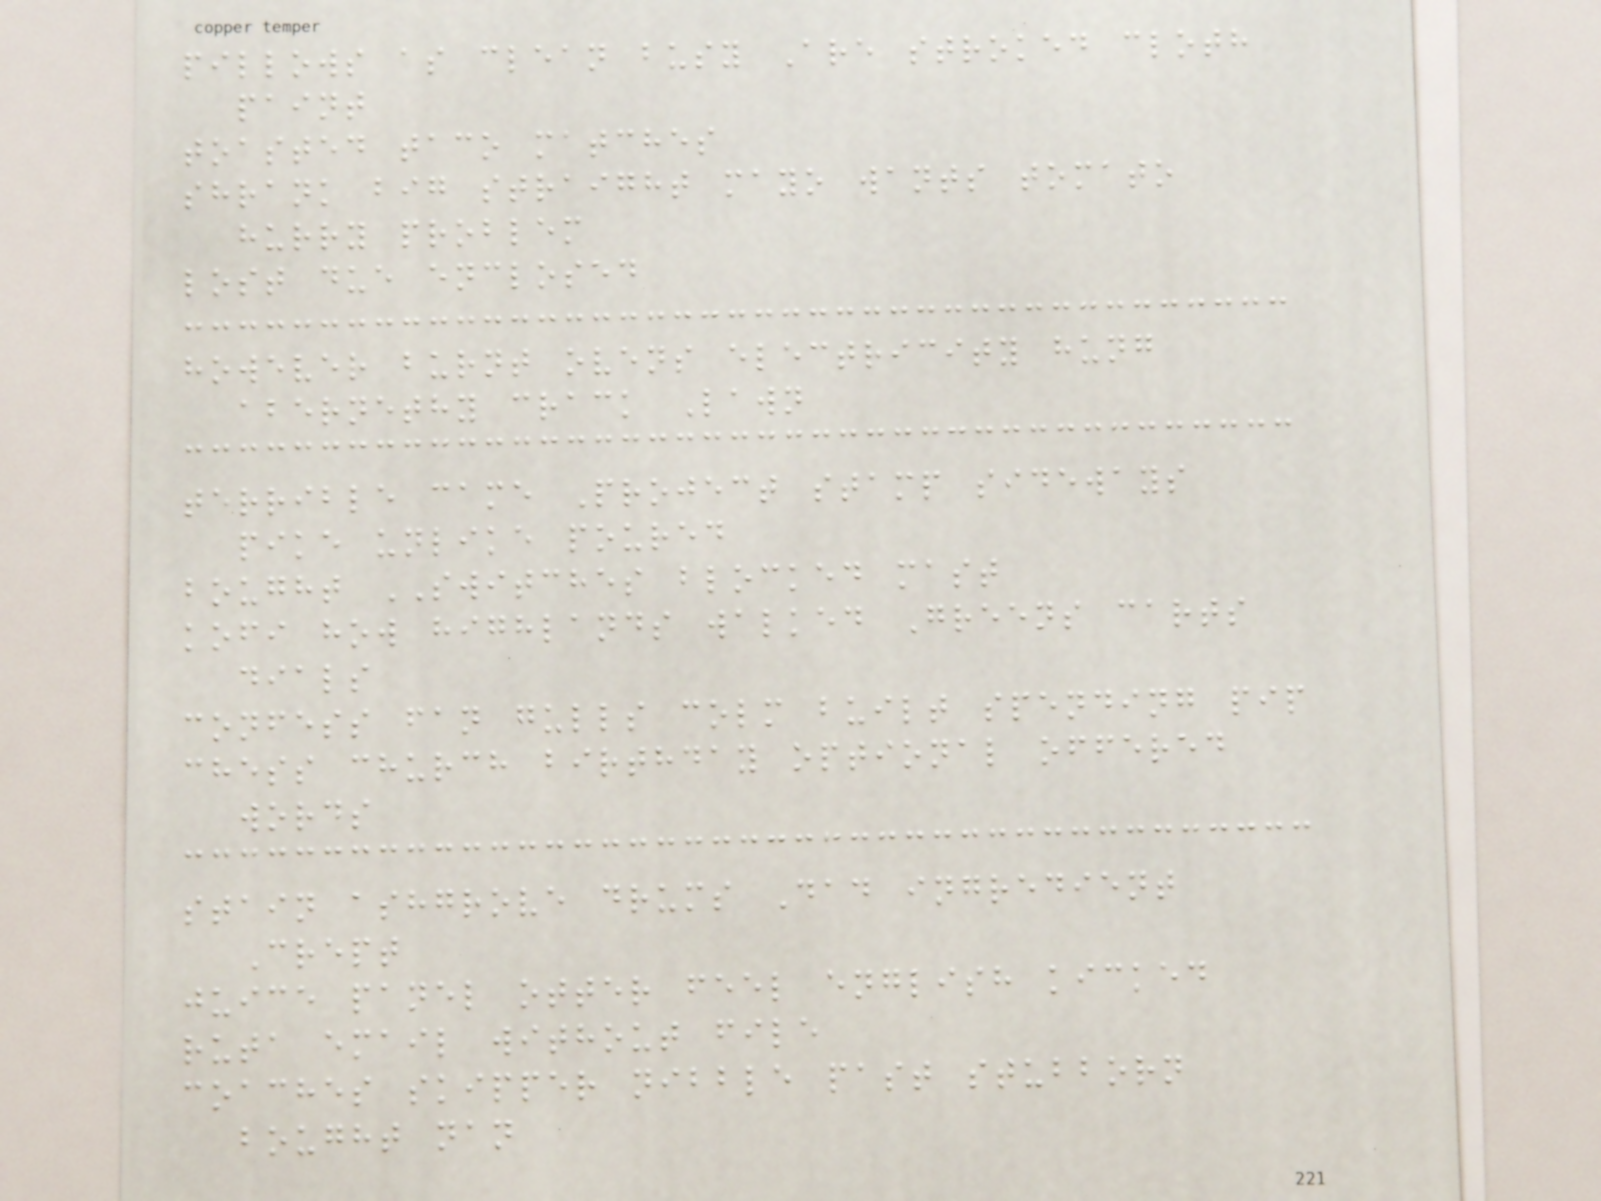pillows as clean busy Are stroked cloth
paint
toasted taco matches
shrank big straight mayo wants tomato
hurry problem
lost due enclosed
however burnt ovens electricity hung
abernethy crack Lawn
terrible came Project stamp sideways
pike unlike poured
bought SWITCHES blocked mast
kofi how highlands walked Greens carts
dials
confess fan gulls colm built spending pip
chess church birthday optional offered
words
stain ashgrove drums Dad ingredient
Crept
juice panel otter feel english kicked
ruta email without file
coaches skipper nibble past stubborn
bought nan
